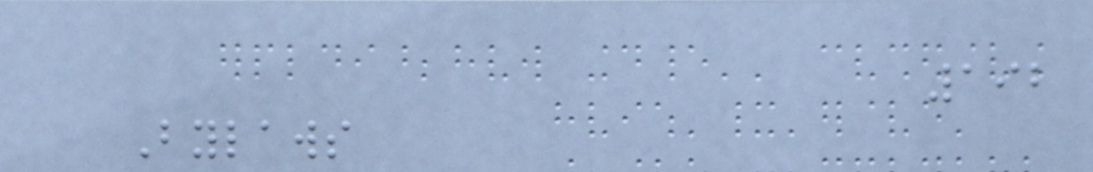192
Bylaws
